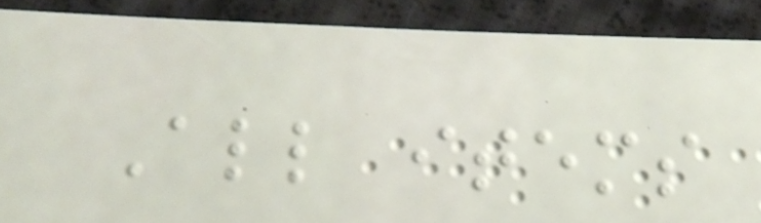All items
